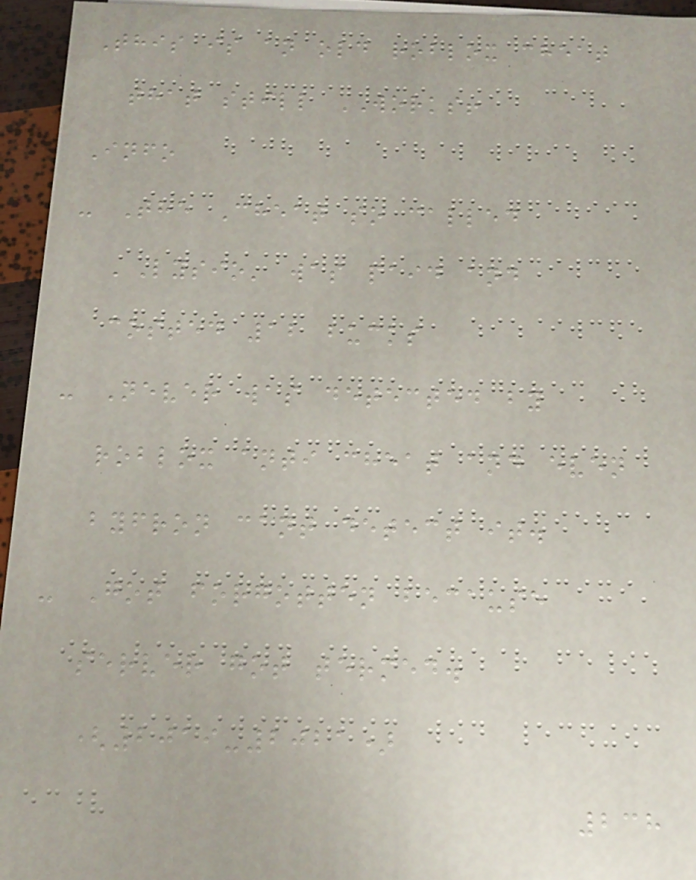This is an old roblox cheat
that still WORKS!
Info
- The Cheat so called
'Lysio' was paid and
costed 12 bucks
- Never was detected by
roblox anti cheat and even
byfron cant detect it.
- Got forgotten because
server got termed.
(2019-2021)
238
